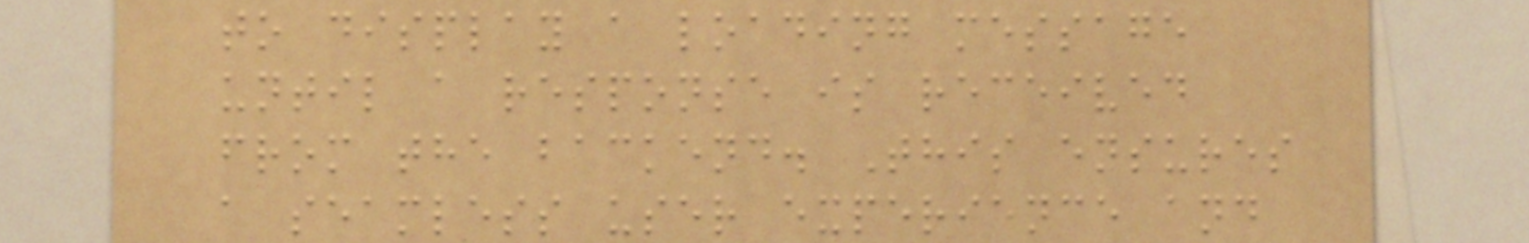to display a loading message
until a response is received
from the backend. This ensures
a seamless user experience and
